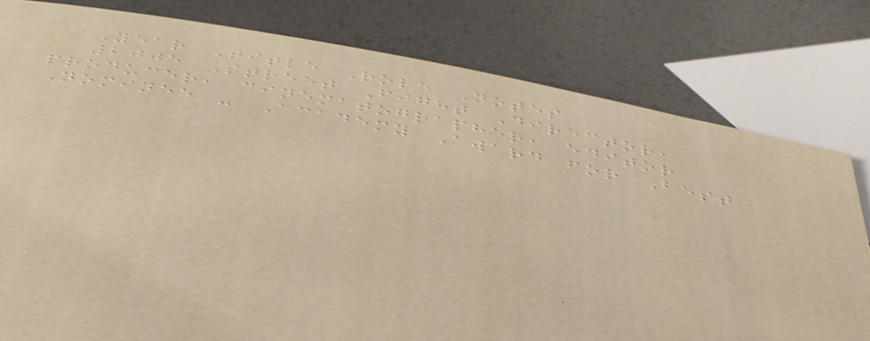Year Title Role Notes
2005 Street Fight Director,
producer, cinematographer, editor
Nominee - Academy Award for Best
